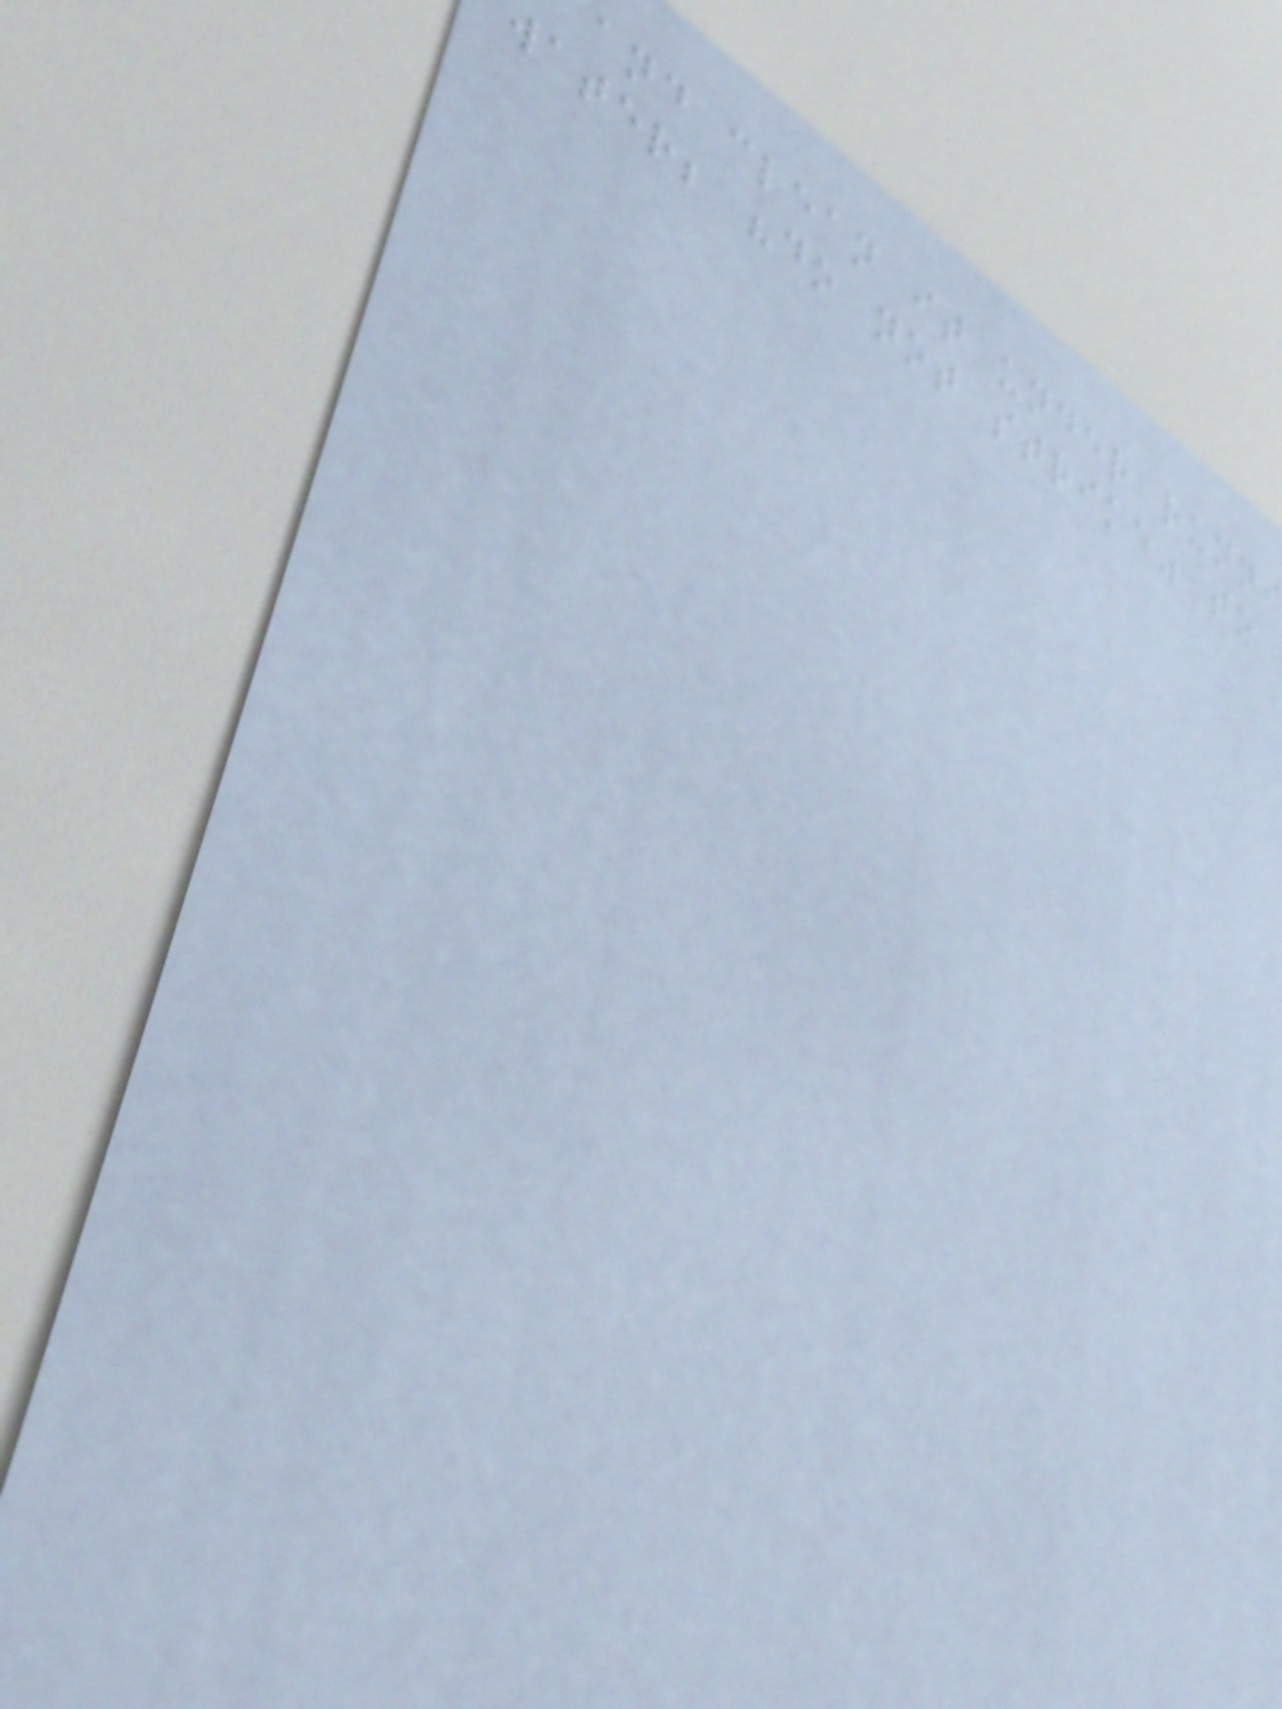and clean it under runn
water; "do not strike" to
